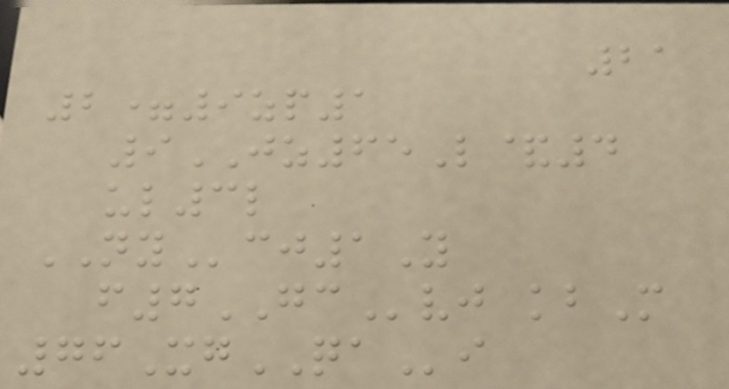21
2=9zp1
9JZ65L&4
ul3l
NYcj1Y
f7GCvj kbM
76XgQAi
